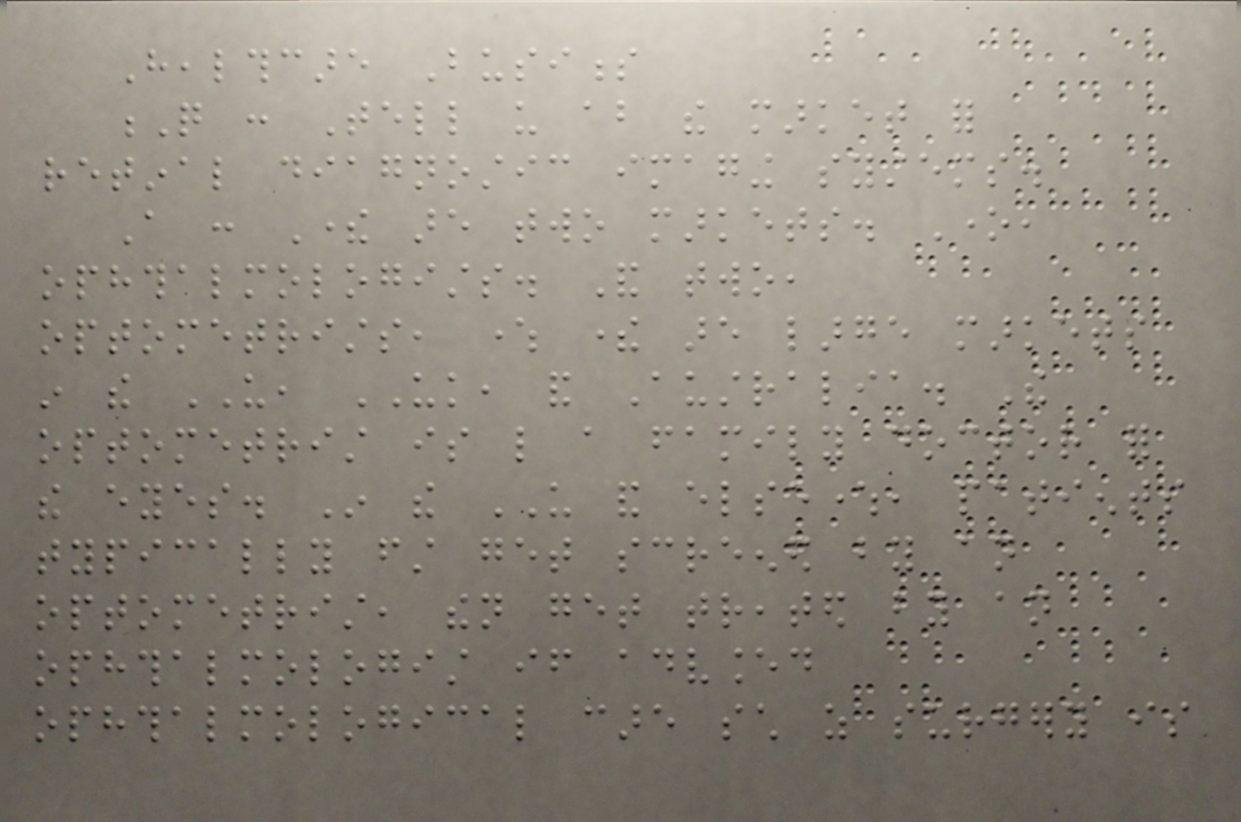Healthcare Business
Q : Tell us about the market for
retinal diagnostic imaging systems.
A : There are two markets. One,
ophthalmologists. And two,
optometrists, where there are large markets
in the US, UK, and Australia. The
optometrist is like a family doctor for
the eyes. In the US and elsewhere, patients
typically first get screened by an
optometrist, then get treated by an
ophthalmologist if advanced
ophthalmological care such as surgery is
